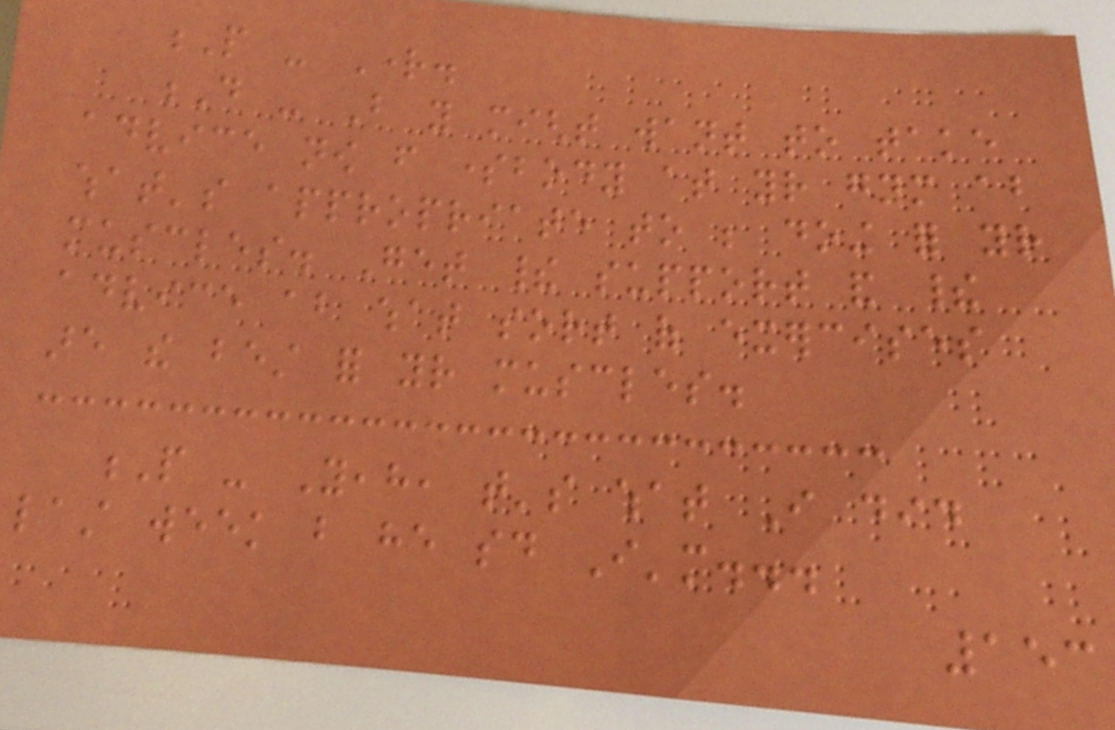P - Right.
D - But you might want to take
advice now from somebody at your gym about
what's appropriate to be doing for your
muscles. Get their support and their
advice about what sort of exercises
are the best for your muscles.
P - Yeah, that's what I did
last week but he said I'm...
153
